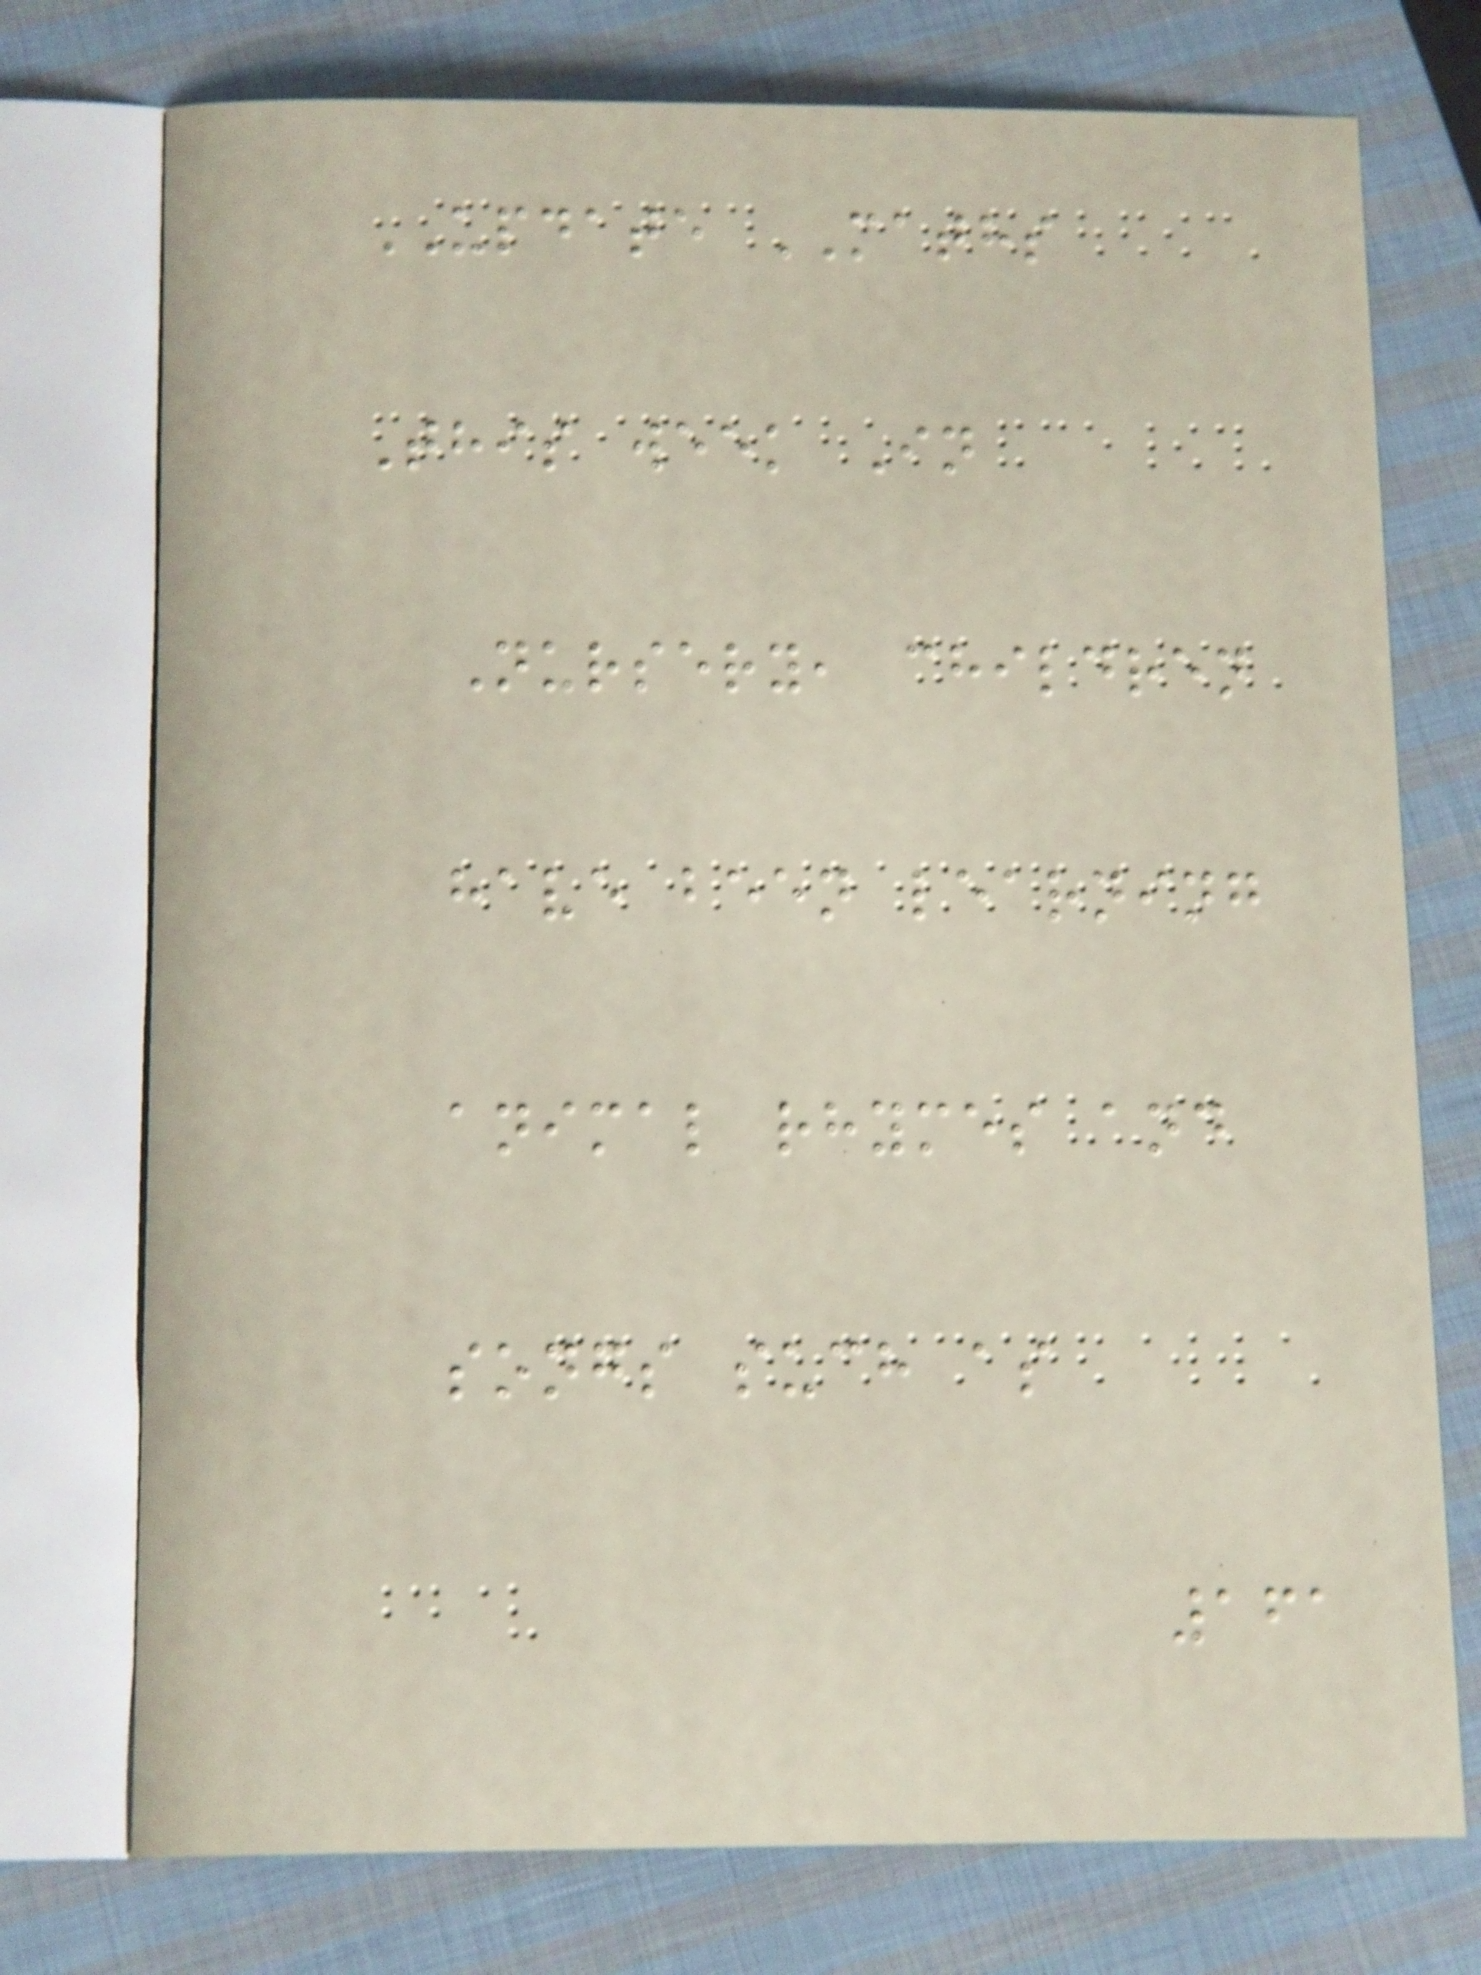UPDATE MATHS
This week In
Nursery, children
have been learning
animal rhymes and
songs such as
161
